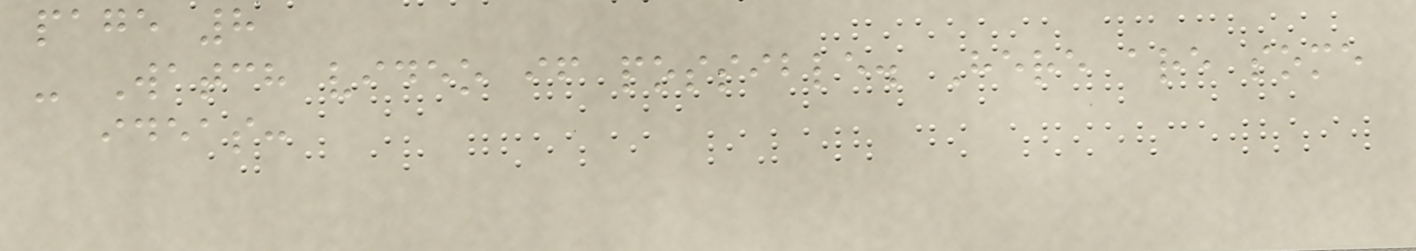page 8
- Watch video if possible. Here are some
ideas:
